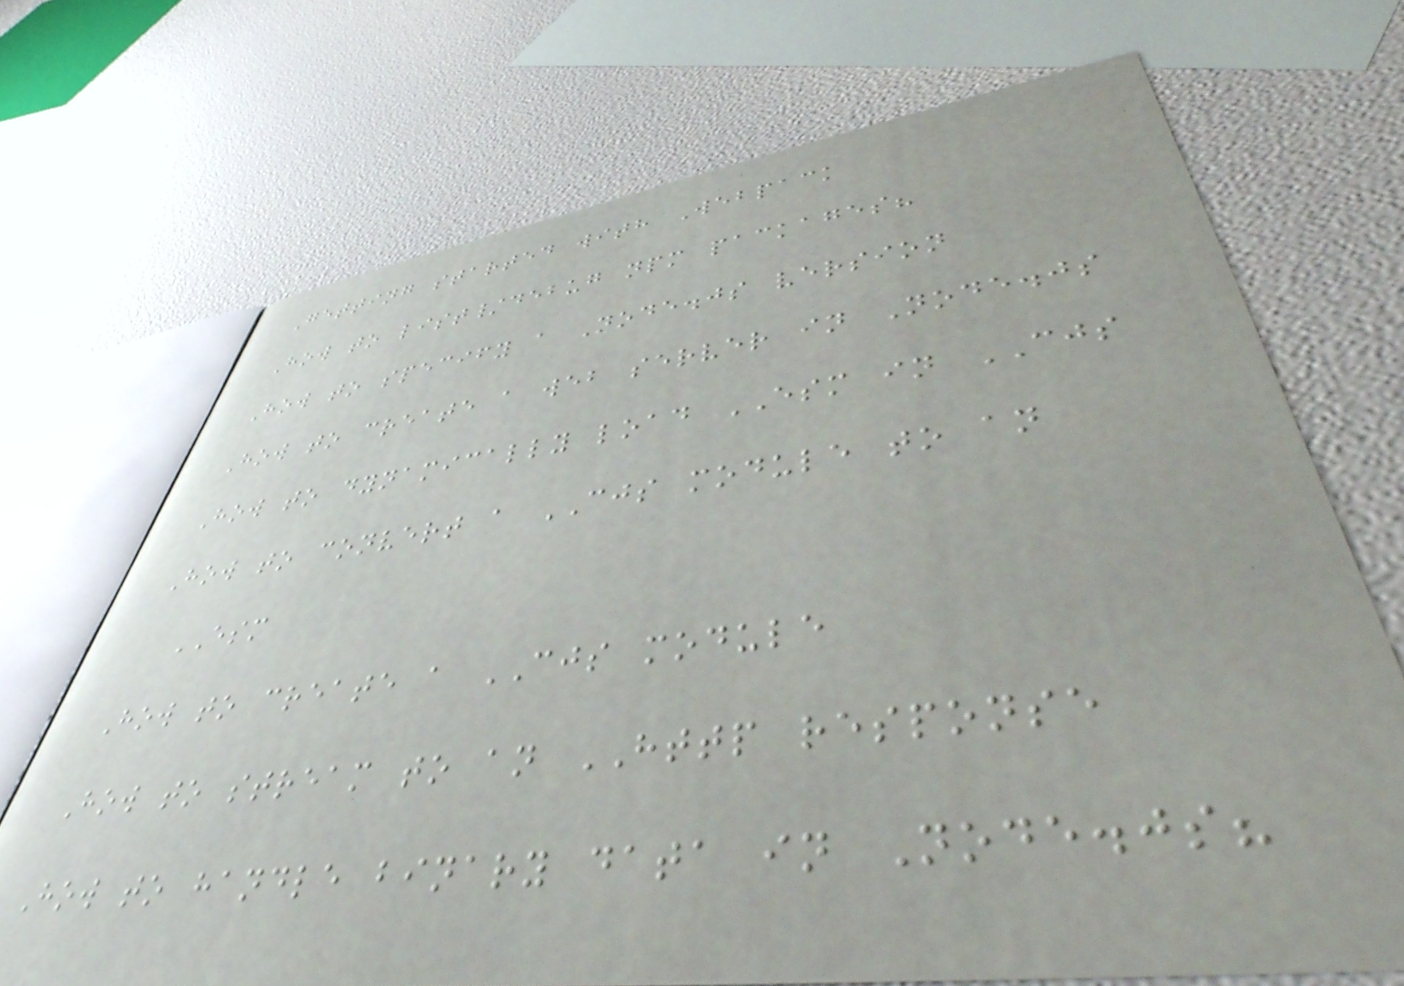Getting started with Webpack
How to list/debug npm packages?
How to specify a Node.js version
How to create a web server in Node.js
How to dynamically load ESM in CJS
How to convert a CJS module to an
ESM
How to create a CJS module
How to stream to an HTTP response
How to handle binary data in Node.js?
